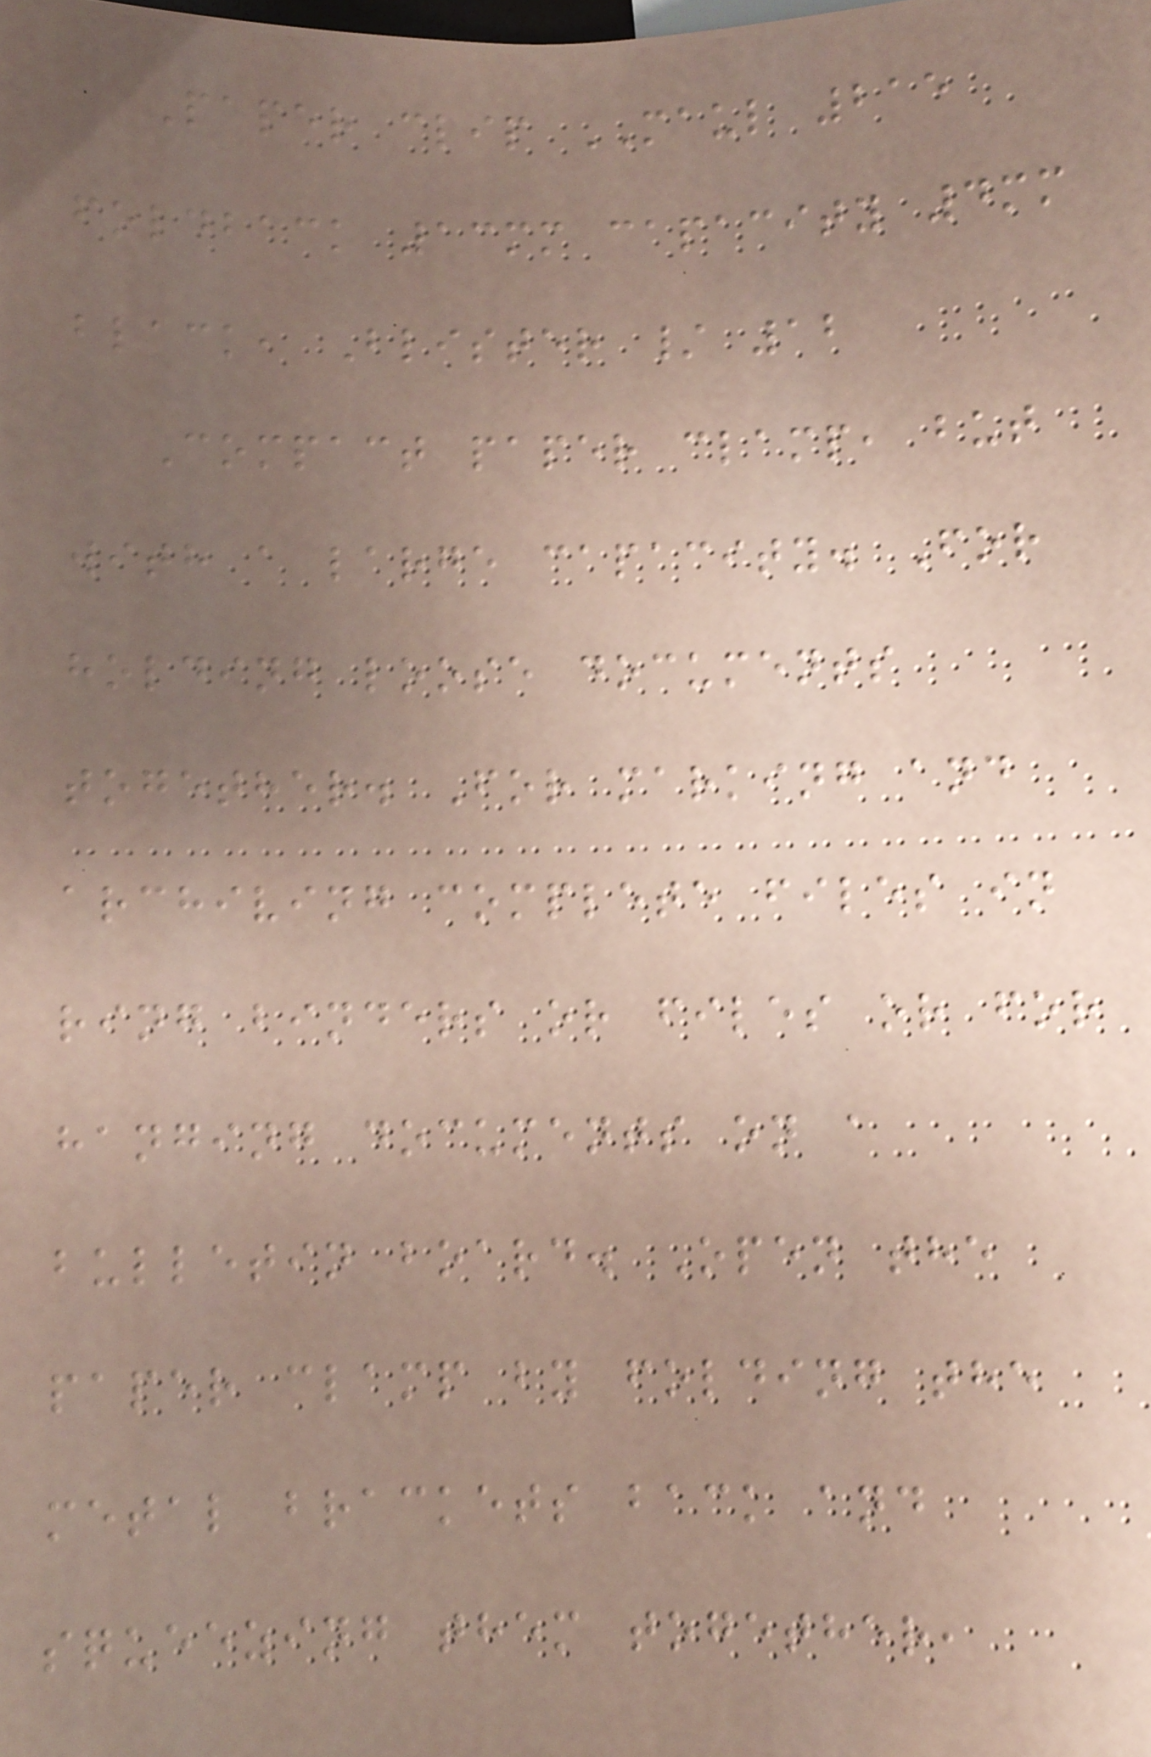Paper clip MAUL 215
foldback 13mm capacity 4mm
black, Blister / 12
Compact paper clamp, but
with a large capacity. For
holding loose documents
together. For marking and
archiving complete files in
ring binders or files or for
hanging documents on a
bulletin board. Open the
paper clamp by folding the
metal brackets back and
squeezing them together,
